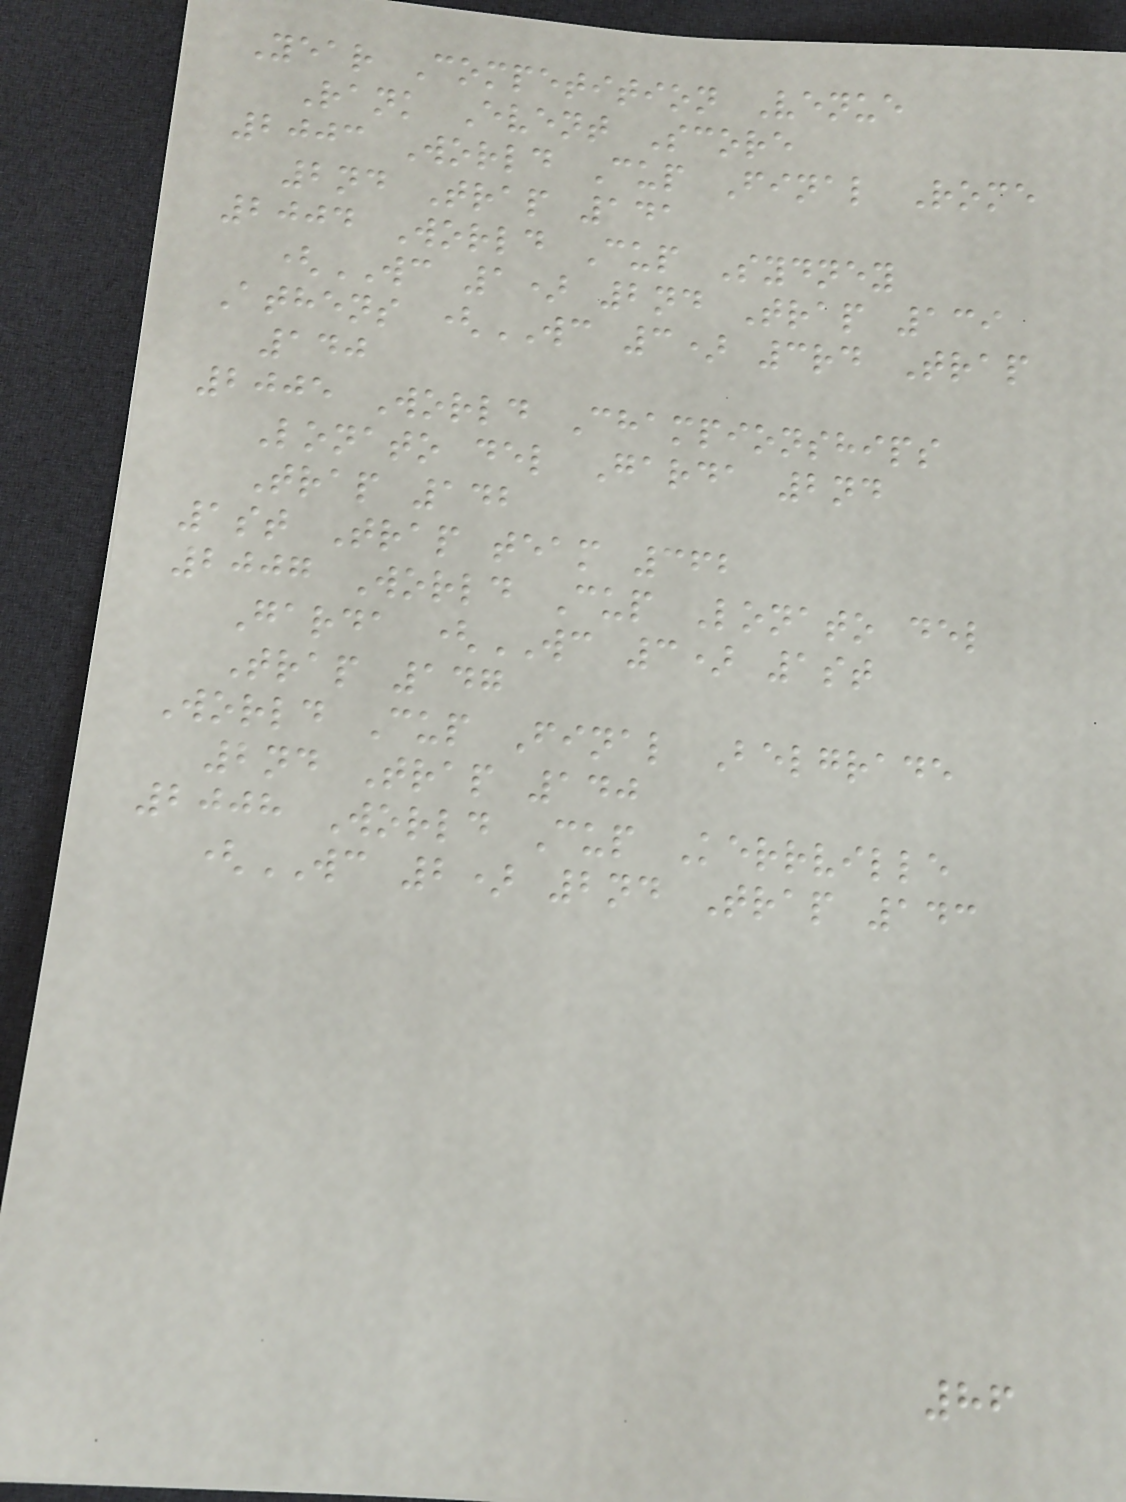Year Competition Venue
Rank Event Score
2003 World Cup Final Rome
2nd Trap 141
2004 World Cup Sydney
(WC 1) 2nd Trap 139
Athens (WC 3) 3rd Trap
140
2005 World Championships
Lonato del Garda 2nd
Trap 142
1st Trap team 362
2007 World Cup Lonato del
Garda (WC 3) 1st
Trap 147
World Cup Final Belgrade
2nd Trap 140
2008 World Cup Kerrville
(WC 2) 2nd Trap 143
86
